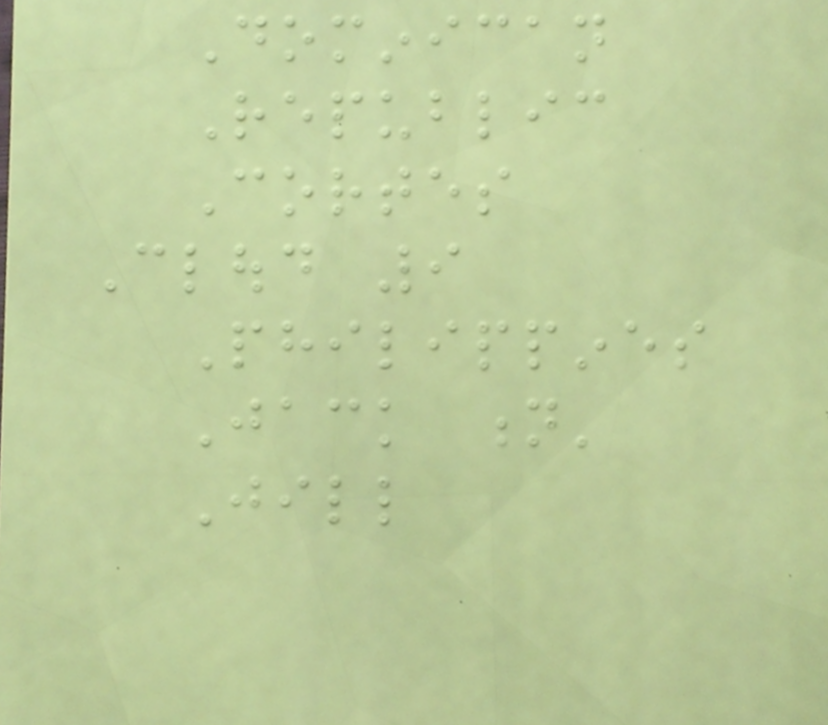Dominican
Republic
Cortes
Cloud 9
Philippines
Jack n'
Jill
